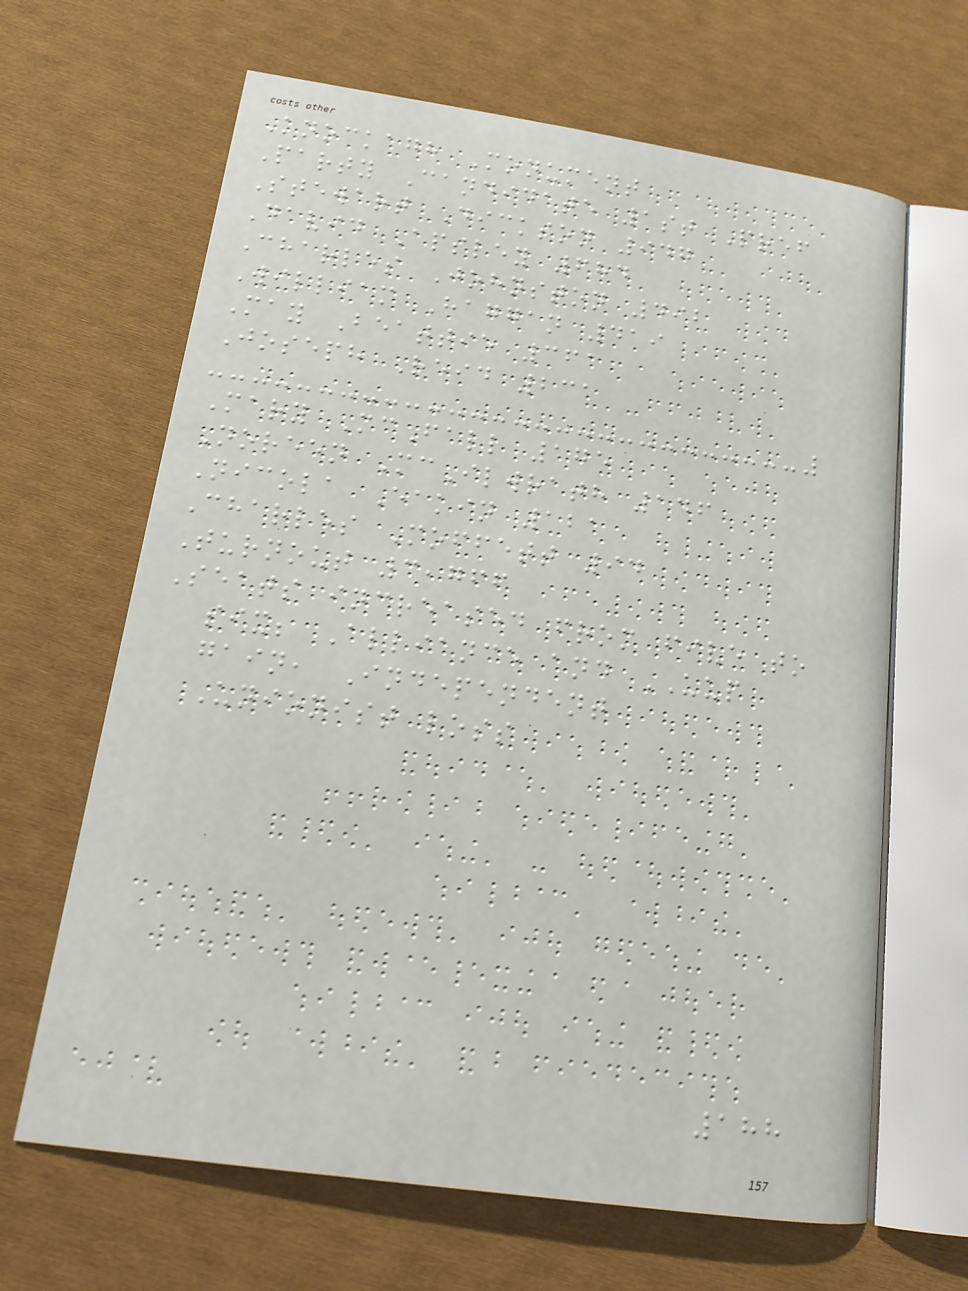Knockagh Monument
Party Candidate 1st Pref
Stewart Dickson 947
David Apsley 684
Charles Johnston 492
William Haggan 419
May Beattie 361
Joseph Reid 231
Mary McFall 175
Noreen McIlwrath 146
Nicola Eakin 121
Charles Moffett 94
Turnout 3,766
Seats increased from five to
six; Alliance and UUP
gain, Independent
Unionist loss
188
